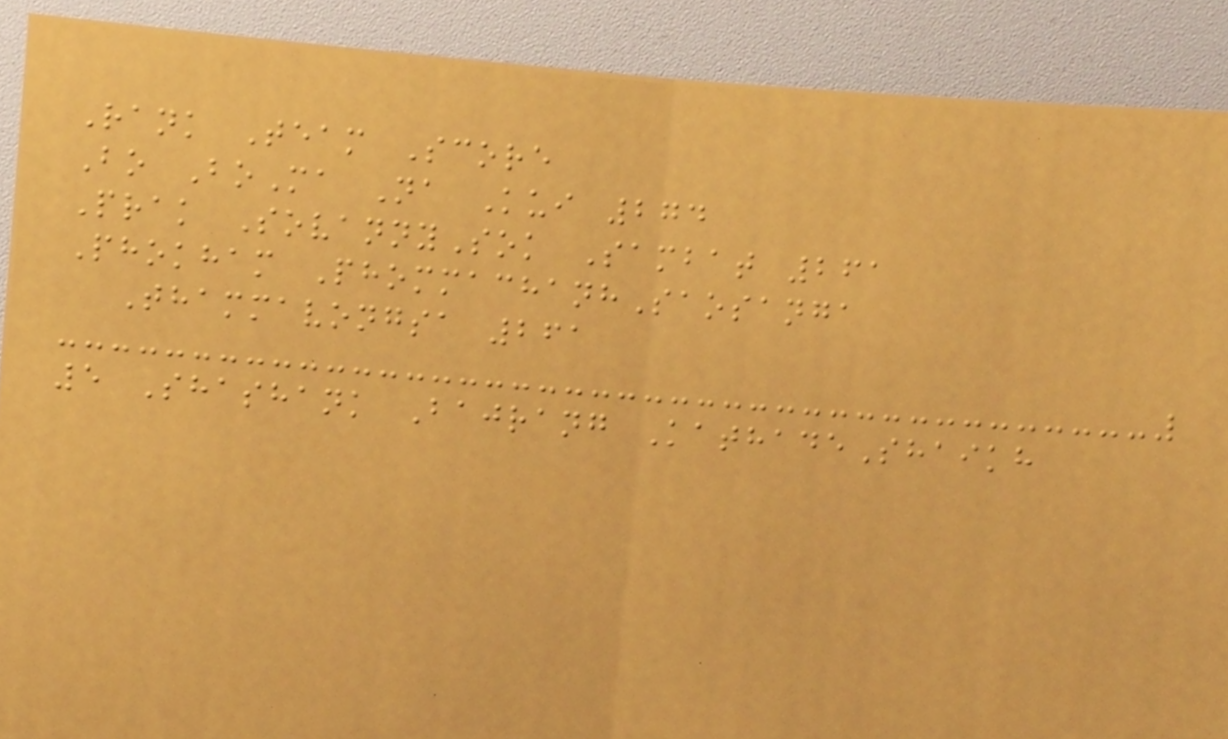Rank Team Score
Bo BoMa Na Kui 274
Prak SovannySok Sambat 261
Phokham PhommachanhSaosanga
Thammavongsa 261
5 Shashank Bajrang KathadeShaikh
